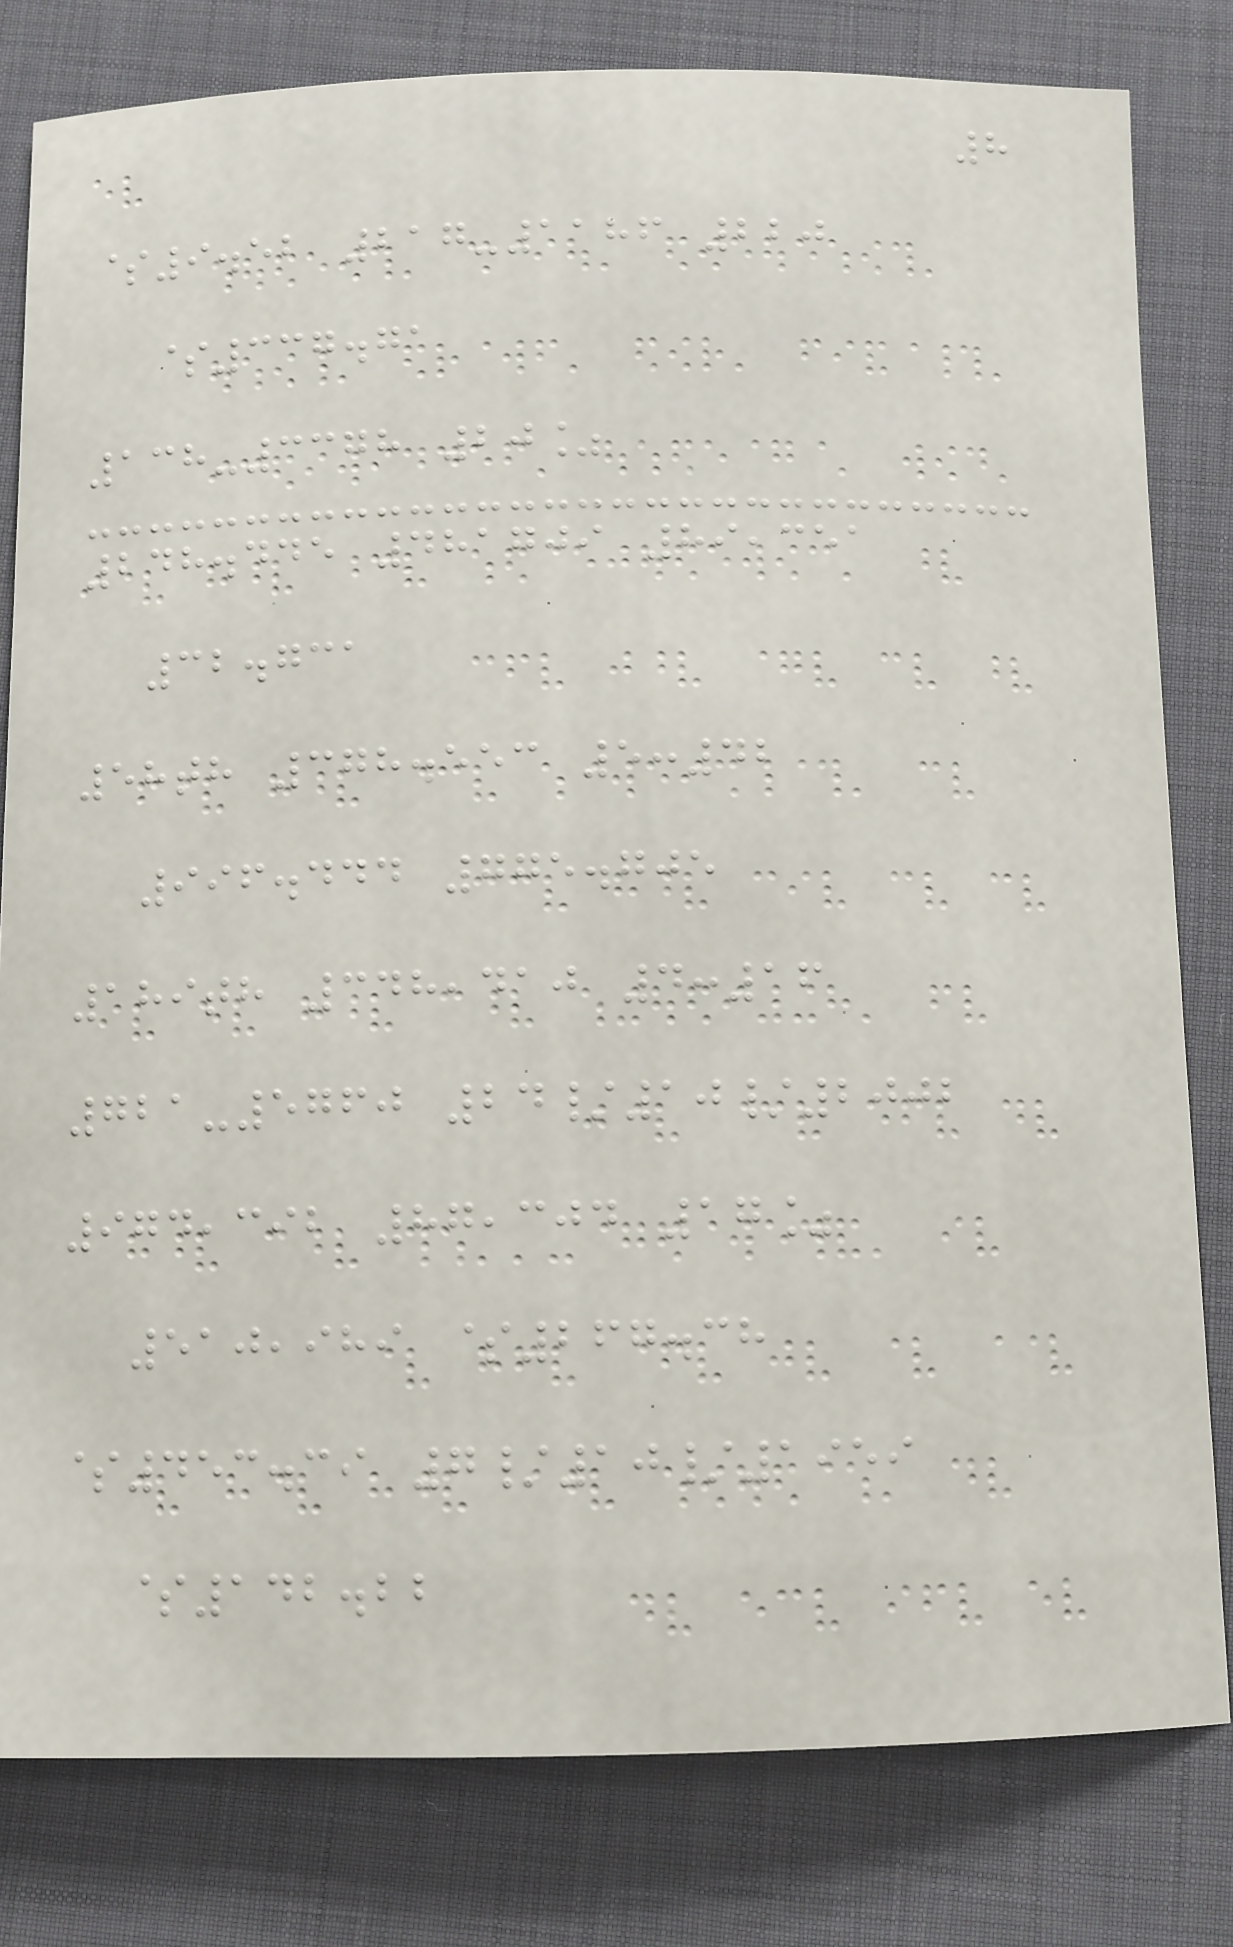8
$9.52 217-1186 220
$337.71
138-3378 20%
248.445 481709 89,351
32.731
58th 378.553 5:42
996.444 775.705
189th 348,410 4:16
721-5760 24/10/2002
974,392 87,304 17%
510,989 $267.38
$453.39 7/10/1959
$142.22
